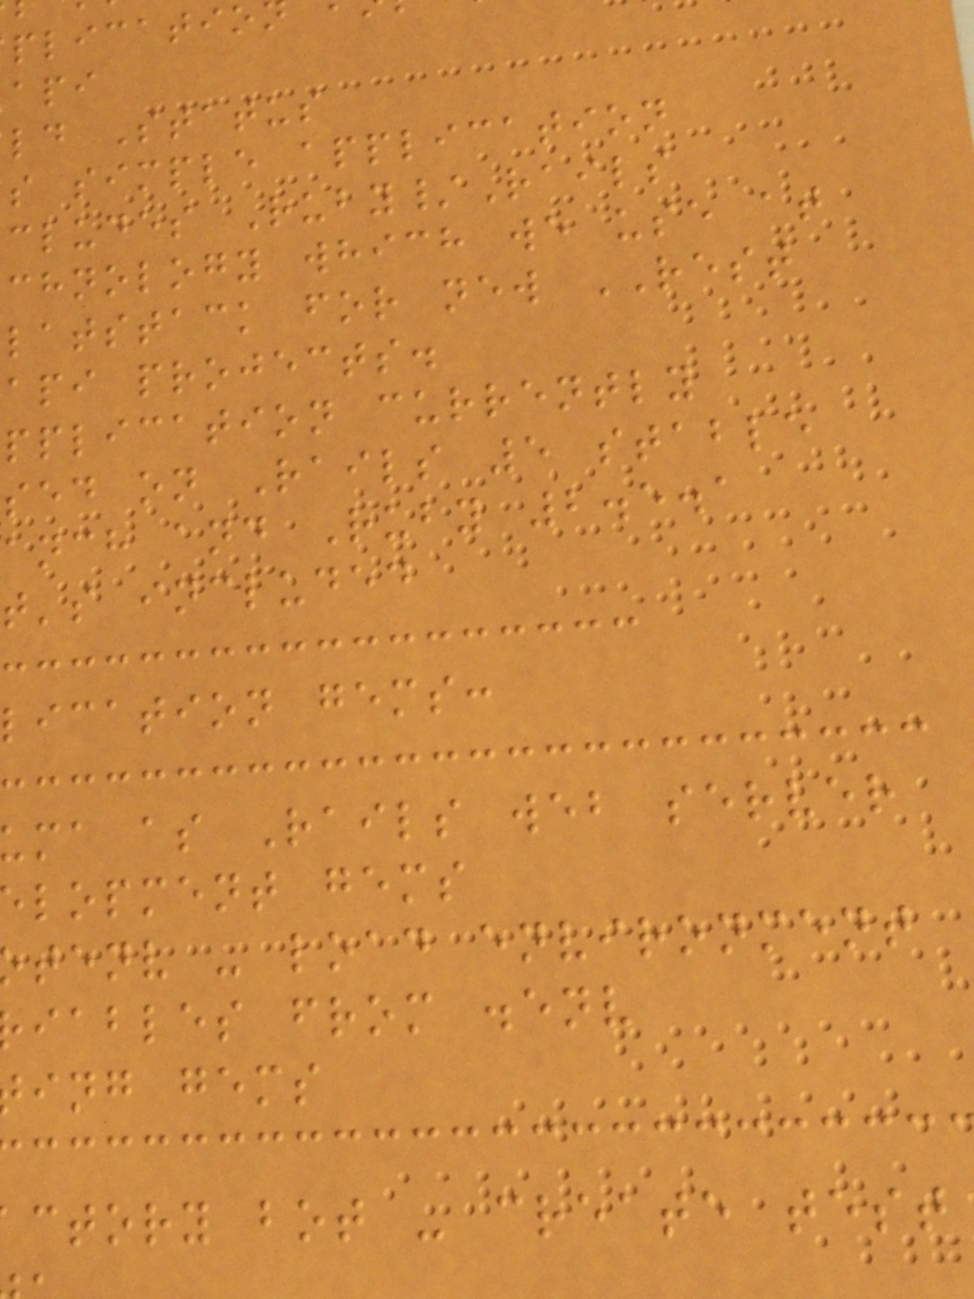ld Status
s simple application
cludes Ruby/Rails
chnology which we use at
latstack for new REST
api projects.
pplication currently
sed on Rails 5 stable
anch and Ruby 2.5.1
t's included
lication gems:
uma as Rails web server
lopment gems
tenv - load environment
iables from .env
ing gems
ctory bot - create test
